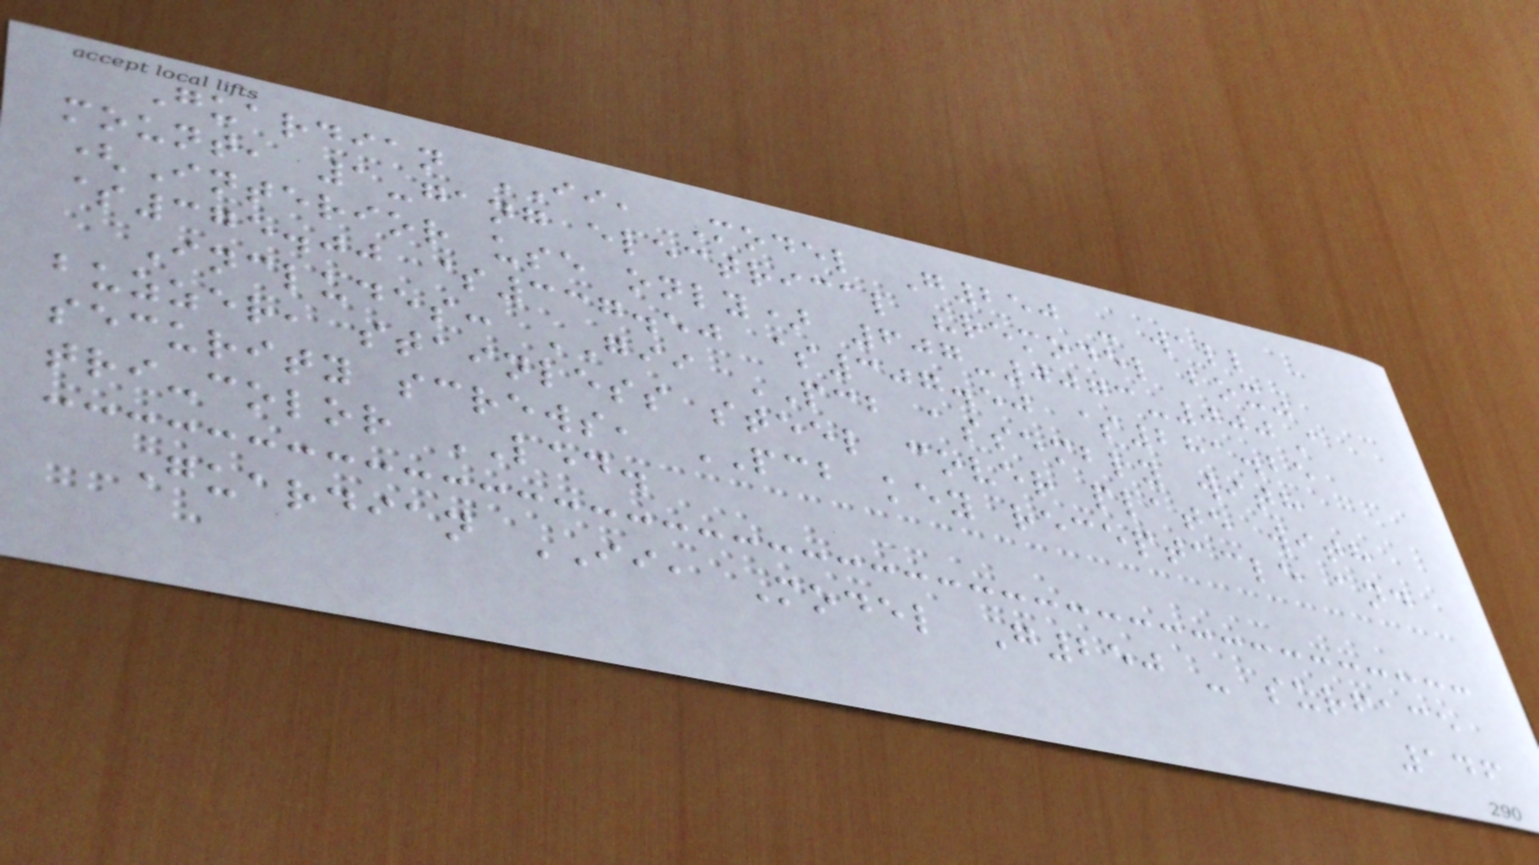Guardian II, Model G250 - wall
mount, 1-gang electrical "remodel box"
(Interior use only) 607-0073-000A
$375.00 $337.50 $307.50 $281.25
Includes: GII PCB assembly with
buzzer, stainless steel cover plate with
security screws, PCB key receptacle and
tri-color LED.
Guardian II, Model G250 - surface
146
